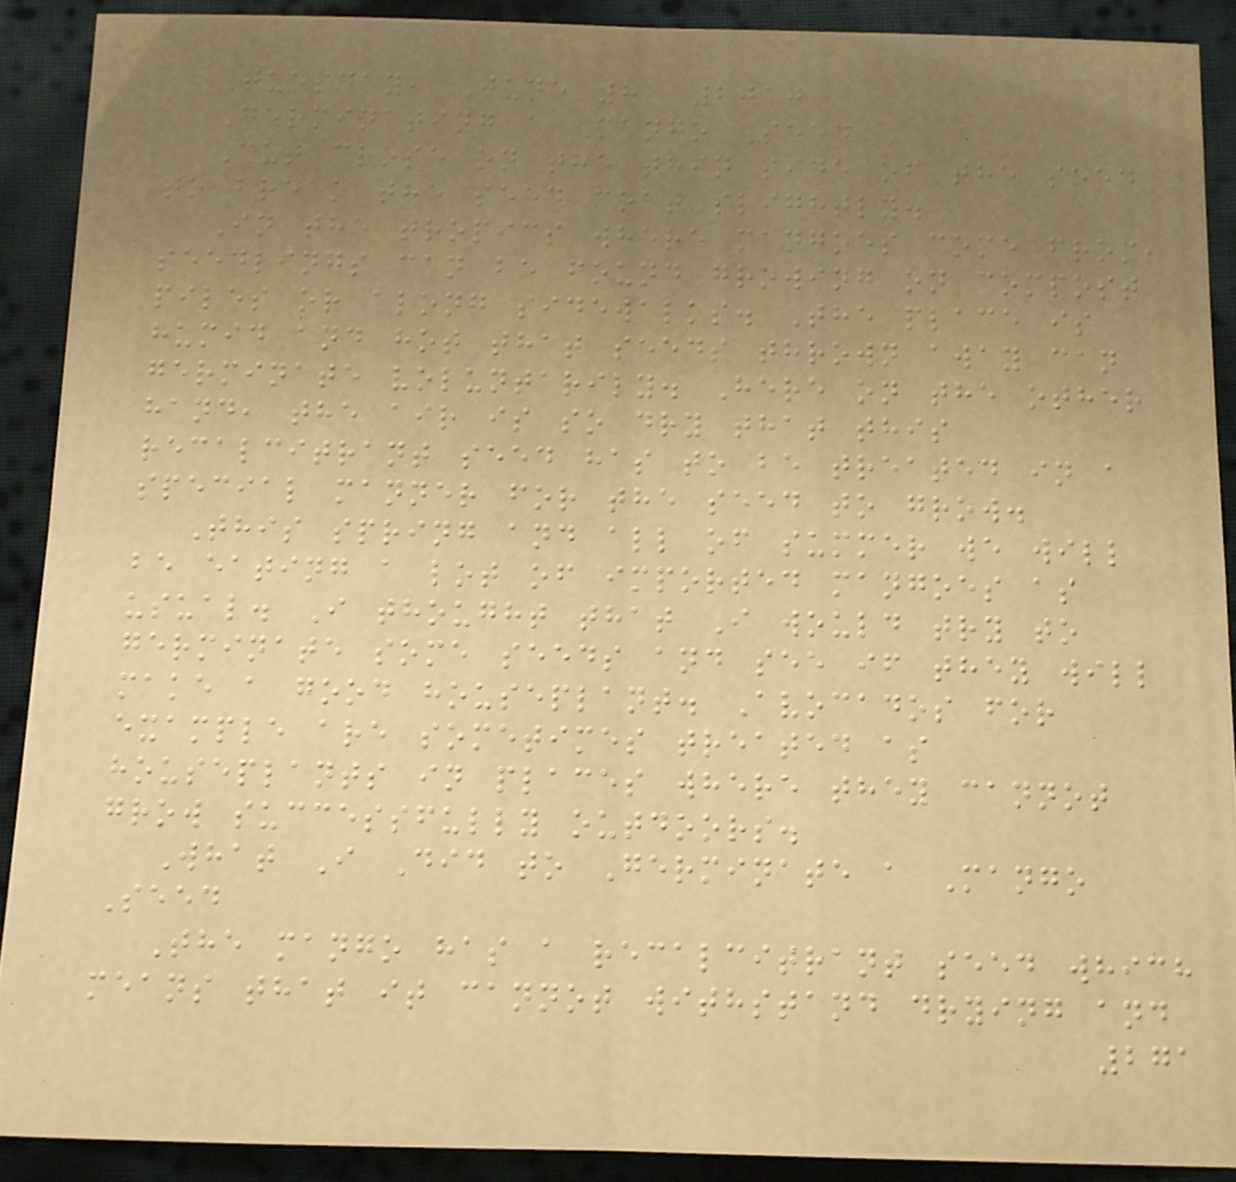Tuesday, June 8, 2010
Germinating a Mango Seed
Cut close on the thin side of the seed
to break the seed coat slightly.
In the tropics where mangoes come from,
seedlings can be found growing on compost
piles or along sidewalks. The place is
humid and hot that seeds thrown away can
germinate voluntarily. Here on the other
hand, the air is so dry that this
recalcitrant seed has to be treated in a
special manner for the seed to grow.
This spring and all of summer we will
be eating a lot of imported mangoes as
usual. I thought that I would try to
germinate some seeds and see if they will
make a good houseplant. Avocados for
example are sometimes treated as
houseplants in places where they cannot
grow successfully outdoors.
What I Did to Germinate a Mango
Seed
The mango has a recalcitrant seed which
means that it cannot withstand drying and
271
